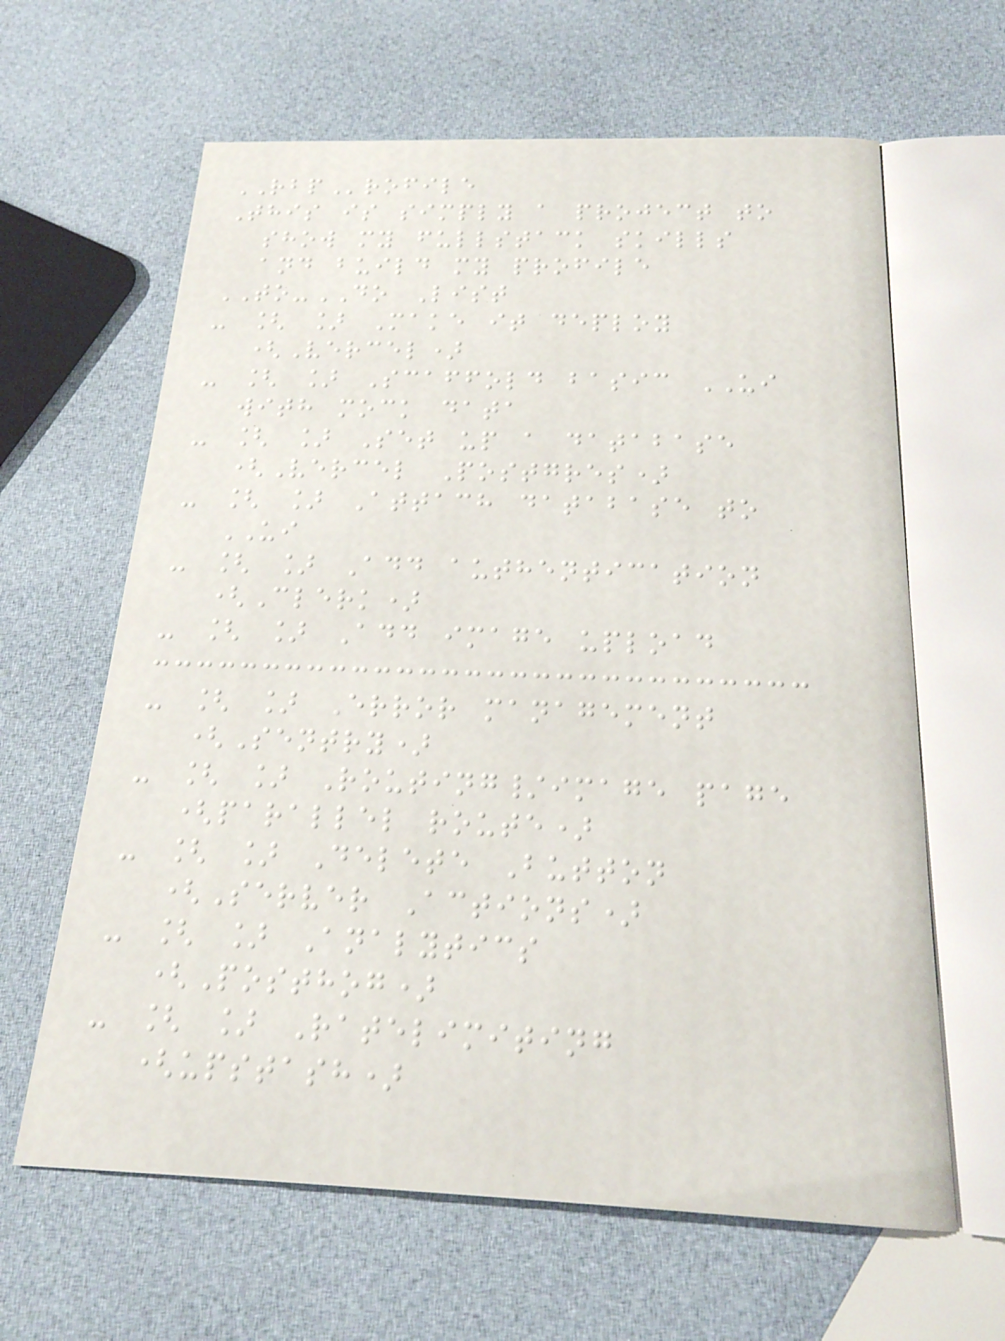RBProfile
This is simply a project to
show my fullstack skills
and build my profile
TO-DO List
- [ ] Make it deploy
(Vercel)
- [ ] Scaffold basic UI
with mock data
- [ ] Set up a database
(Vercel Postgres)
- [ ] Attach database to
UI
- [ ] Add authentication
(Clerk)
- [ ] Add image upload
- [ ] Error management
(Sentry)
- [ ] Routing/image page
(parallel route)
- [ ] Delete Button
(Server Actions)
- [ ] Analytics
(Posthog)
- [ ] Ratelimiting
(upstash)
